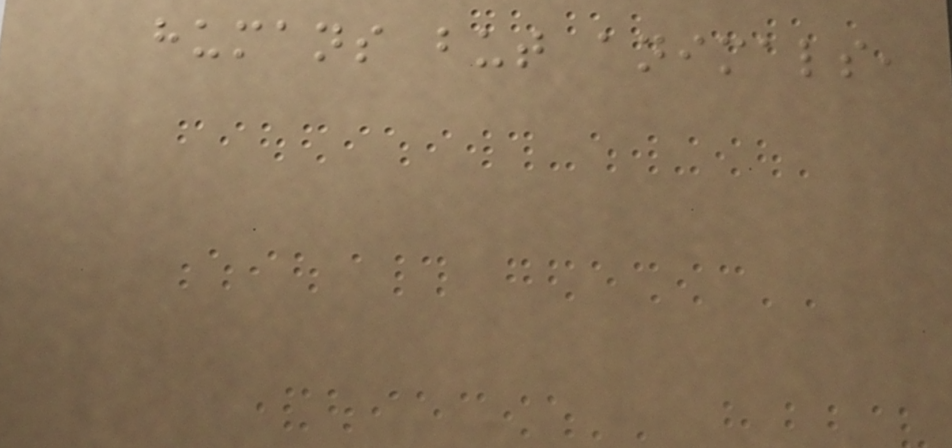humans but animals,
